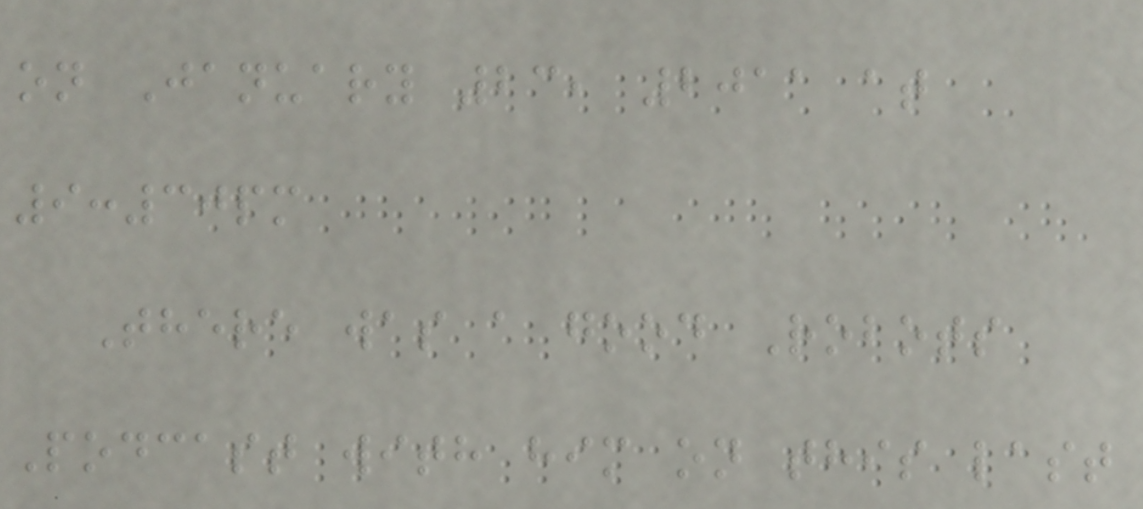on January 23, 2011 at
9:30pm
There was a good Robots
Podcast with him on this last
